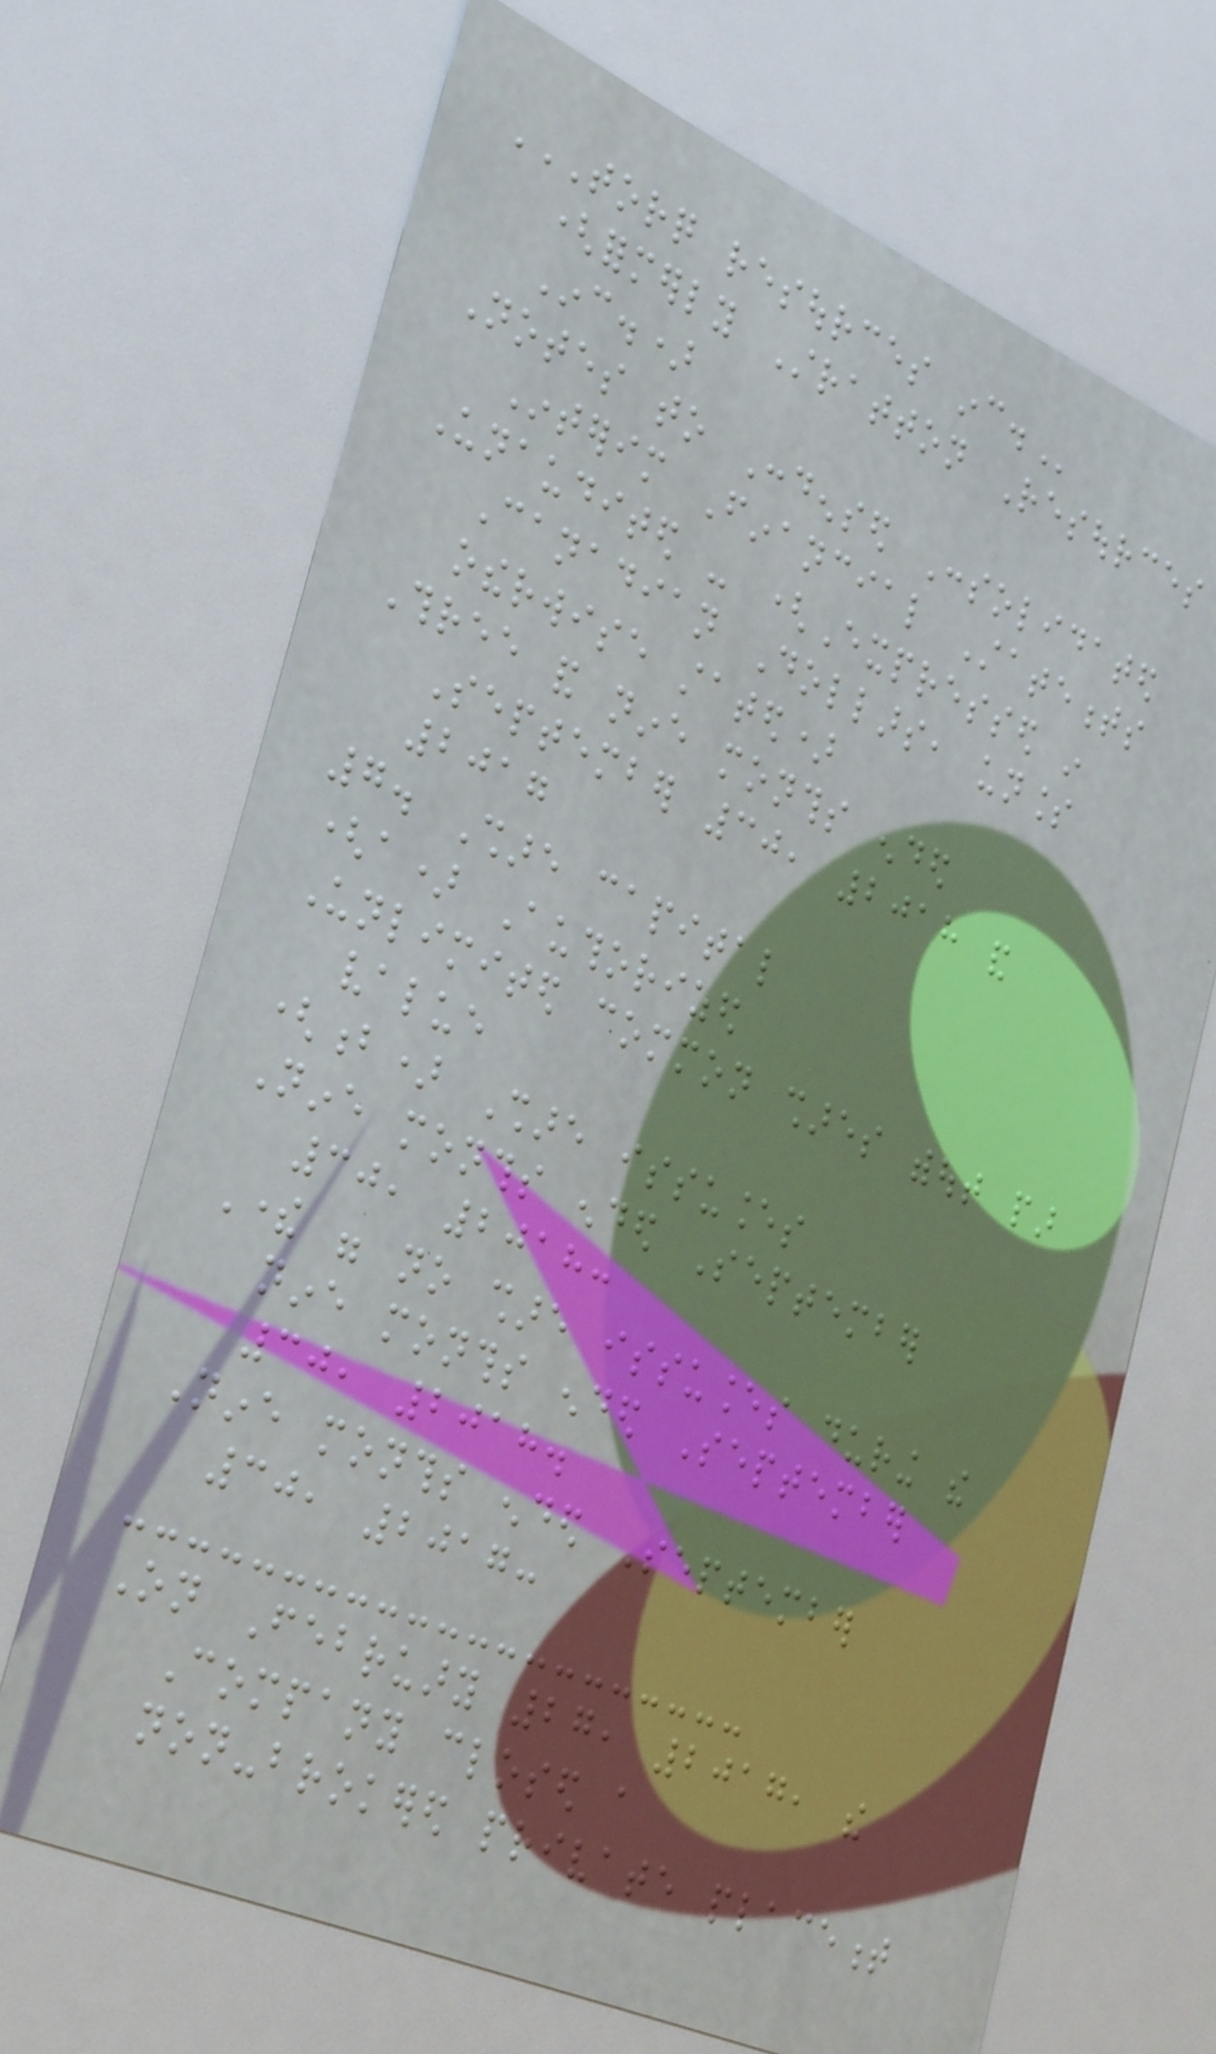TORQ RESOURCES INC.
(formerly Stratton Resources
Inc.)
Notes to Condensed Consolidated
Interim Financial Statements
Unaudited - (Expressed in
Canadian Dollars, unless
otherwise stated)
Three and nine months ended
September 30, 2018 and
2017
7. Share capital
(a) Authorized
Unlimited common shares without par
value
(b) Share issuances
Nine months ended September
30, 2018:
There were no share issuances during the
nine months ended September
30, 2018.
Nine months ended September
30, 2017:
On February 27, 2017, the
Company closed a
non-brokered private placement
